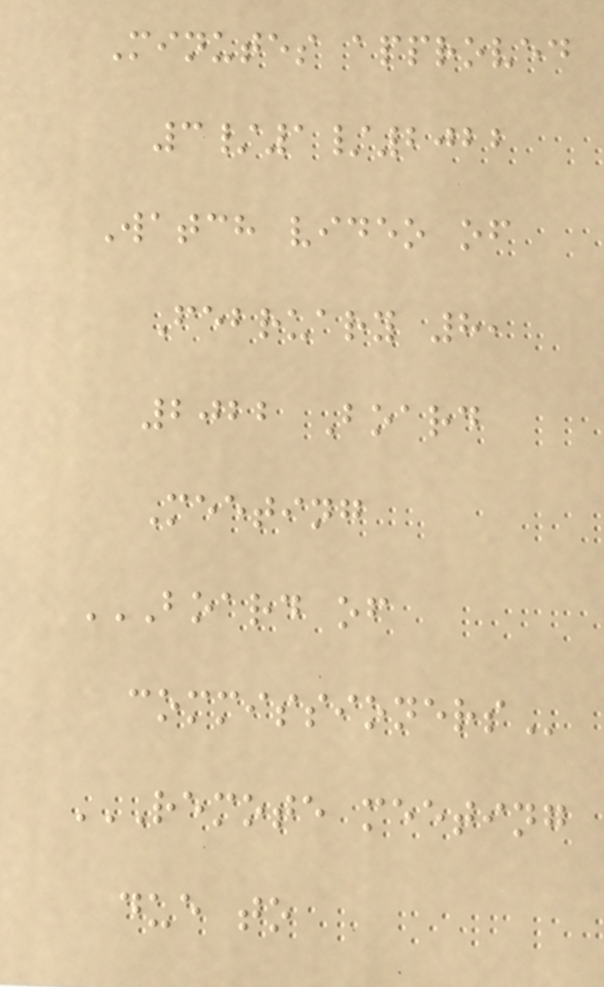Minutes approved
3/1/2022
Watch video of
February 8,
2022 Board
Meeting
BOARD OF
COMMISSIONERS
REMOTE MEETING
DUE TO
